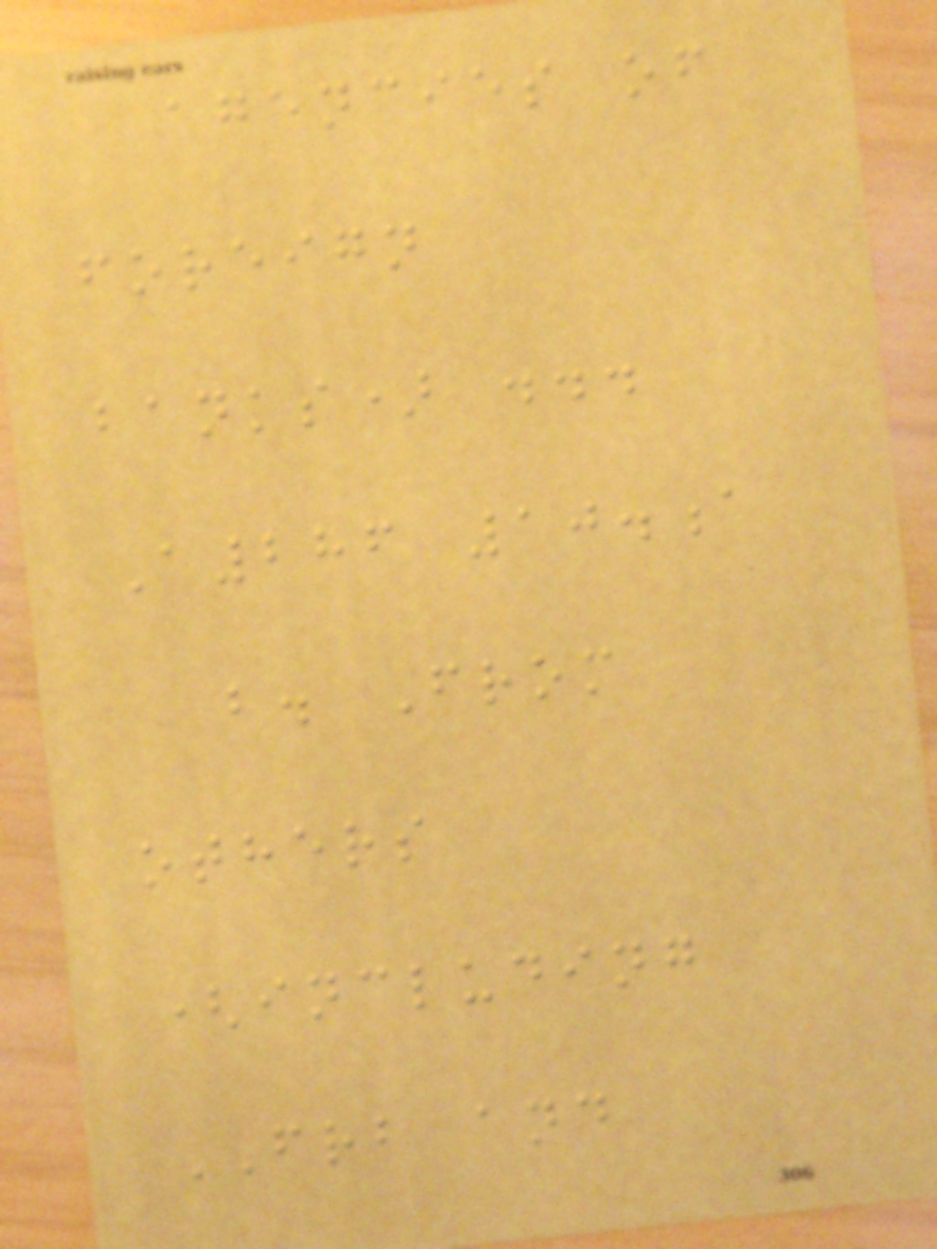agencies of
foreign
banks) ...
A286 10.a
b. From
others
(including
FRB and
